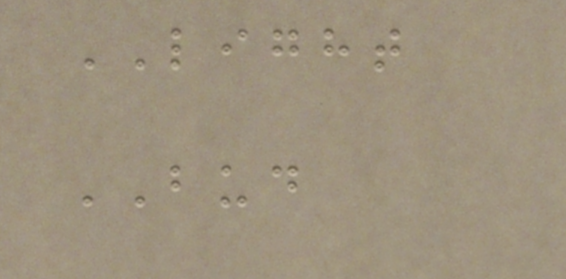LIGHT
BUD
